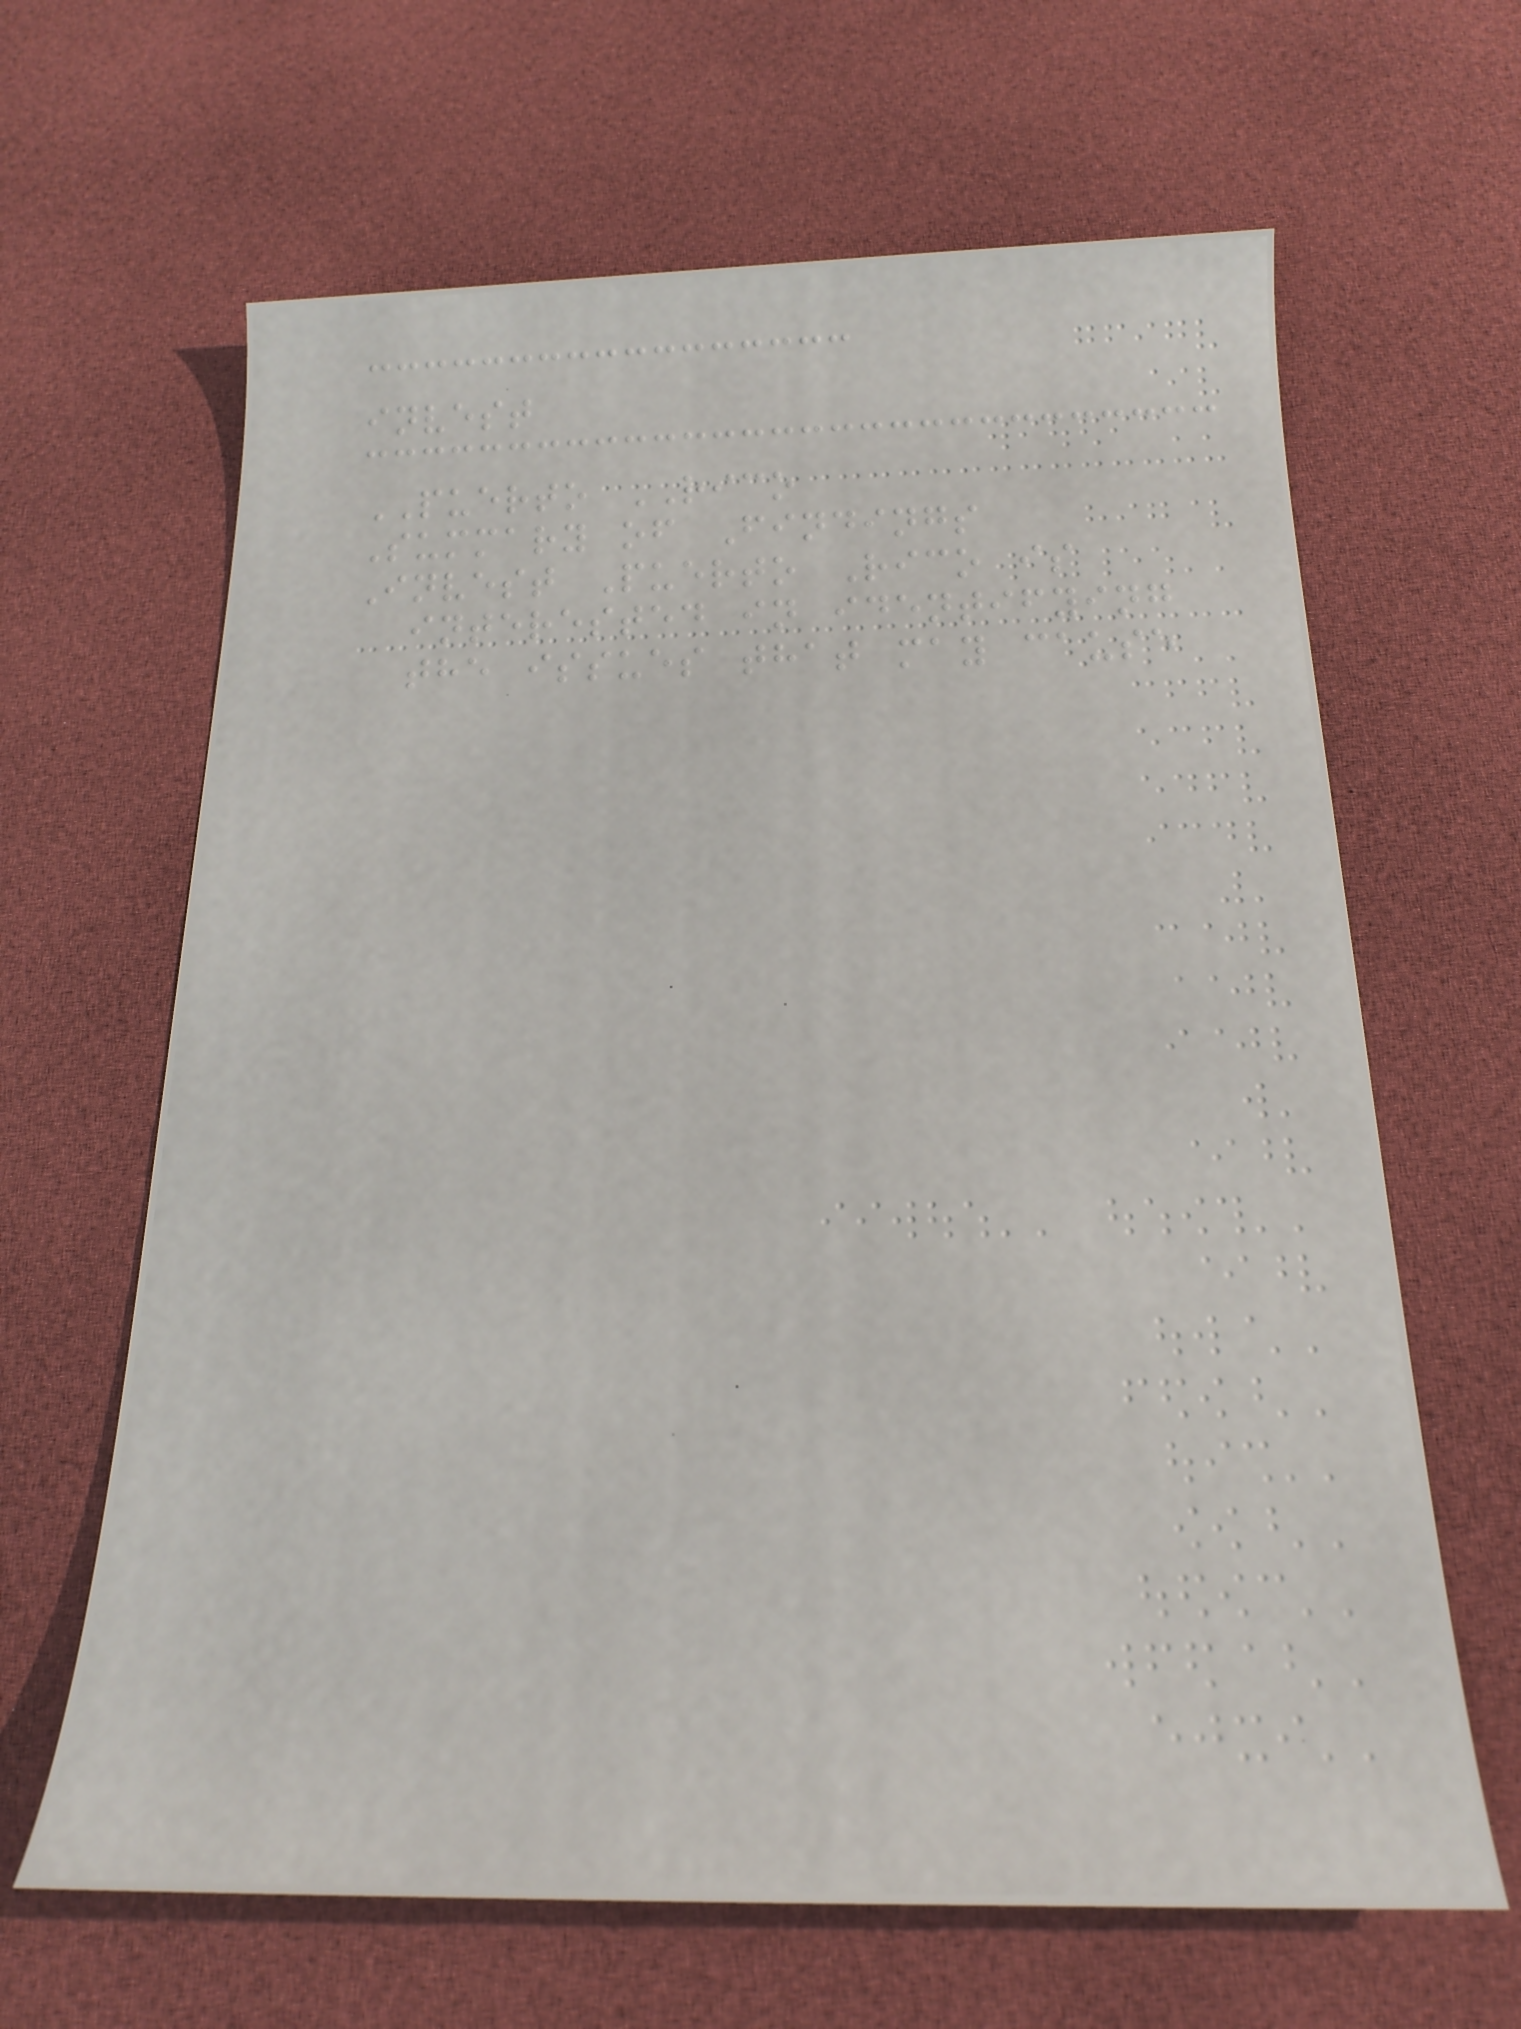invest
PUERTO RICO
Summary of Findings
Invest Puerto Rico is
interested in identifying
the issues that may cause
